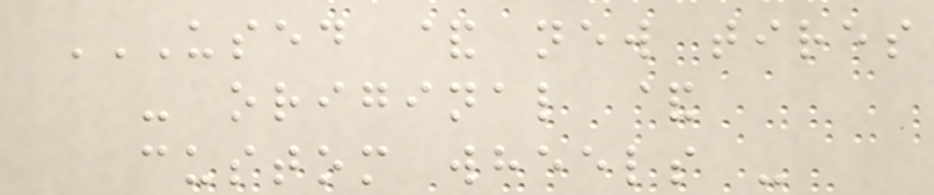USED & NEW TIRES
- ORIGINAL &
CUSTOM WHEELS -
